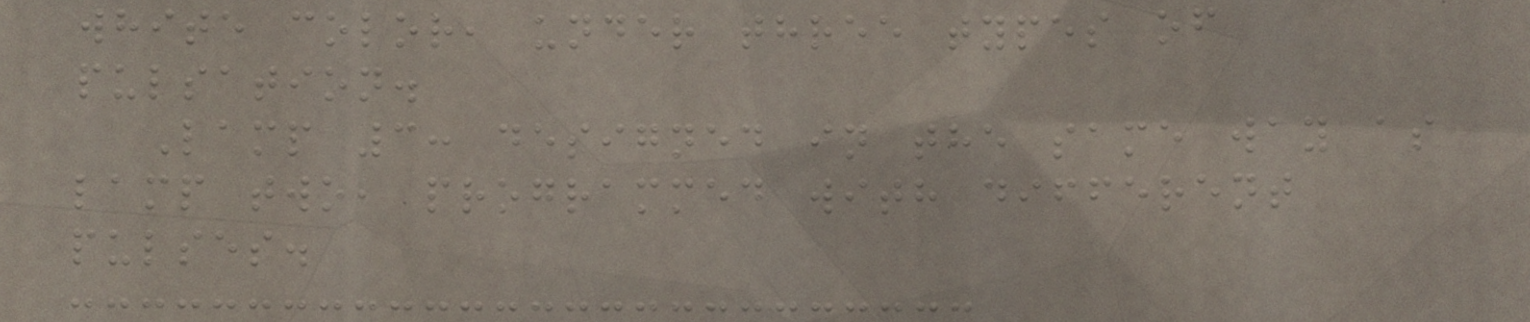white color, under three types of
pulsation.
Lamp 3: designed in the same way as
lamp two, programmed with different
pulses.
